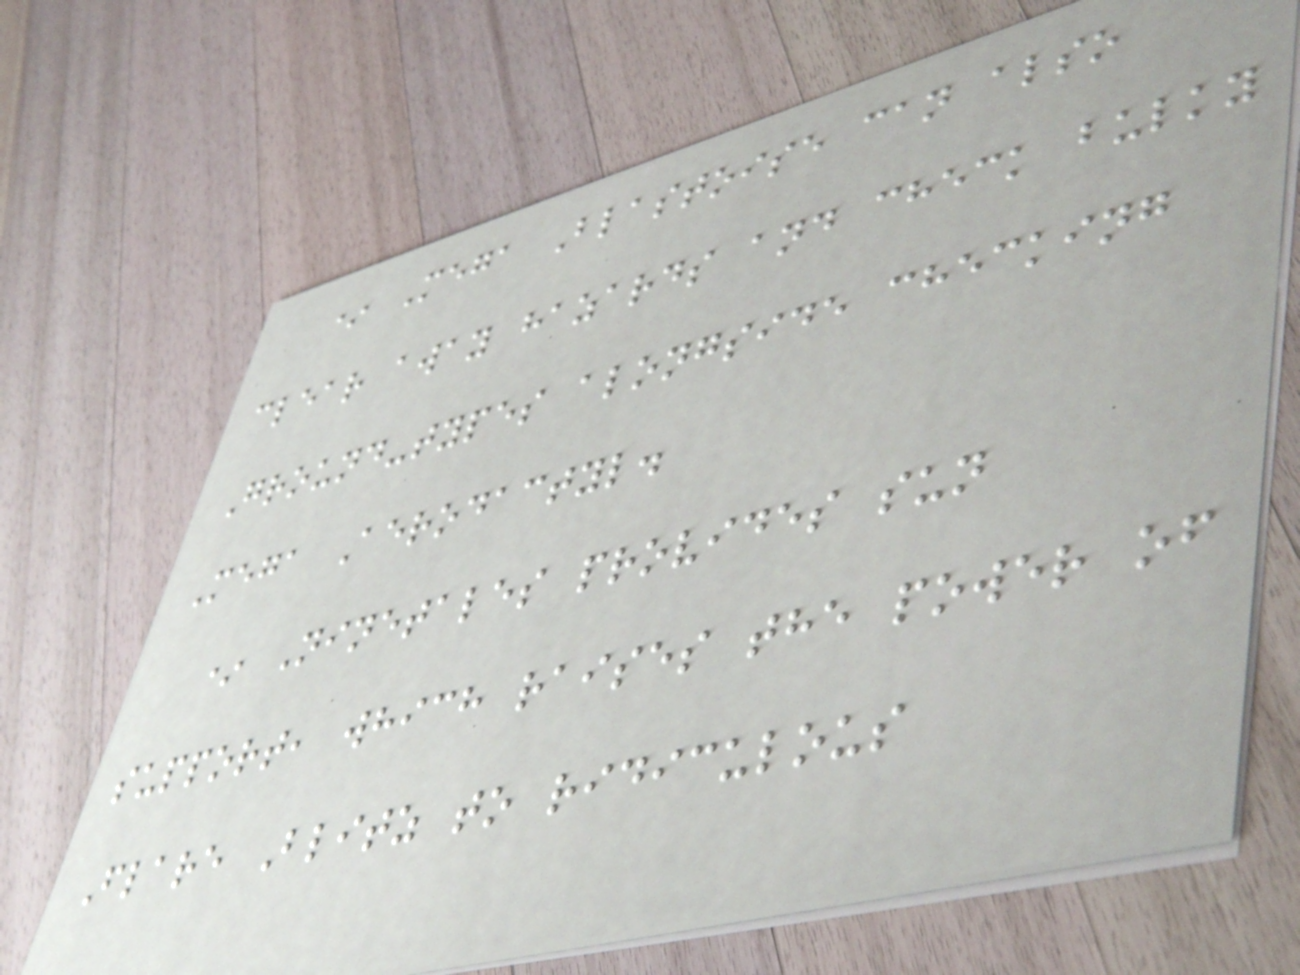* Mega Blastoise can also
clear away hazards and check bulky
Ground-types alongside checking
Mega Aerodactyl.
* Ninetales provides sun
support, which raises the power of
Flare Blitz to ridiculous
